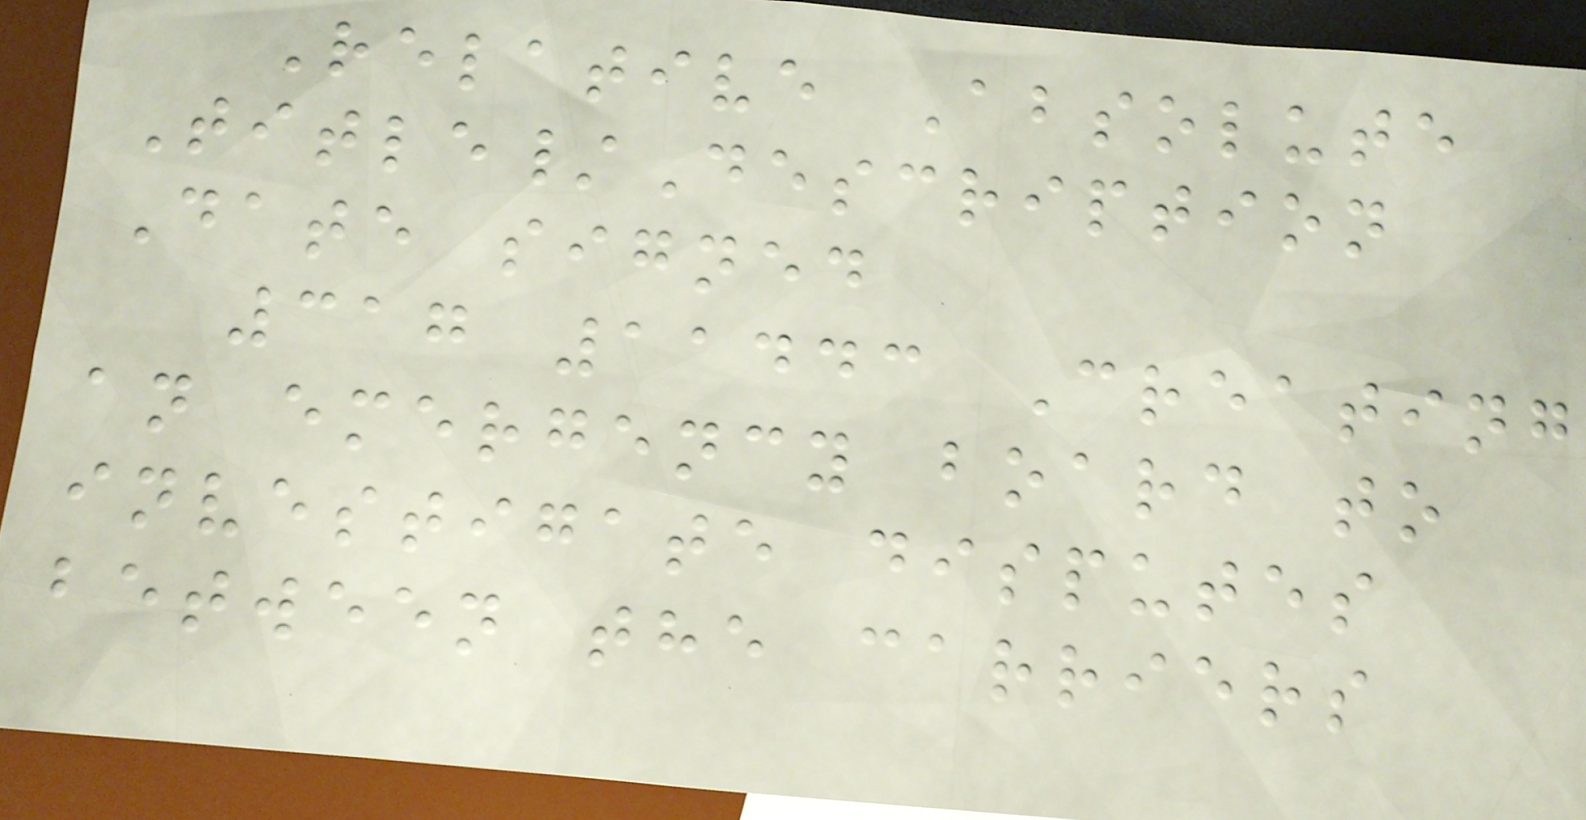Relative Absolute
Title/Description
Date signed
317 11443 Creating
an emergency board to
investigate disputes
between the carriers
